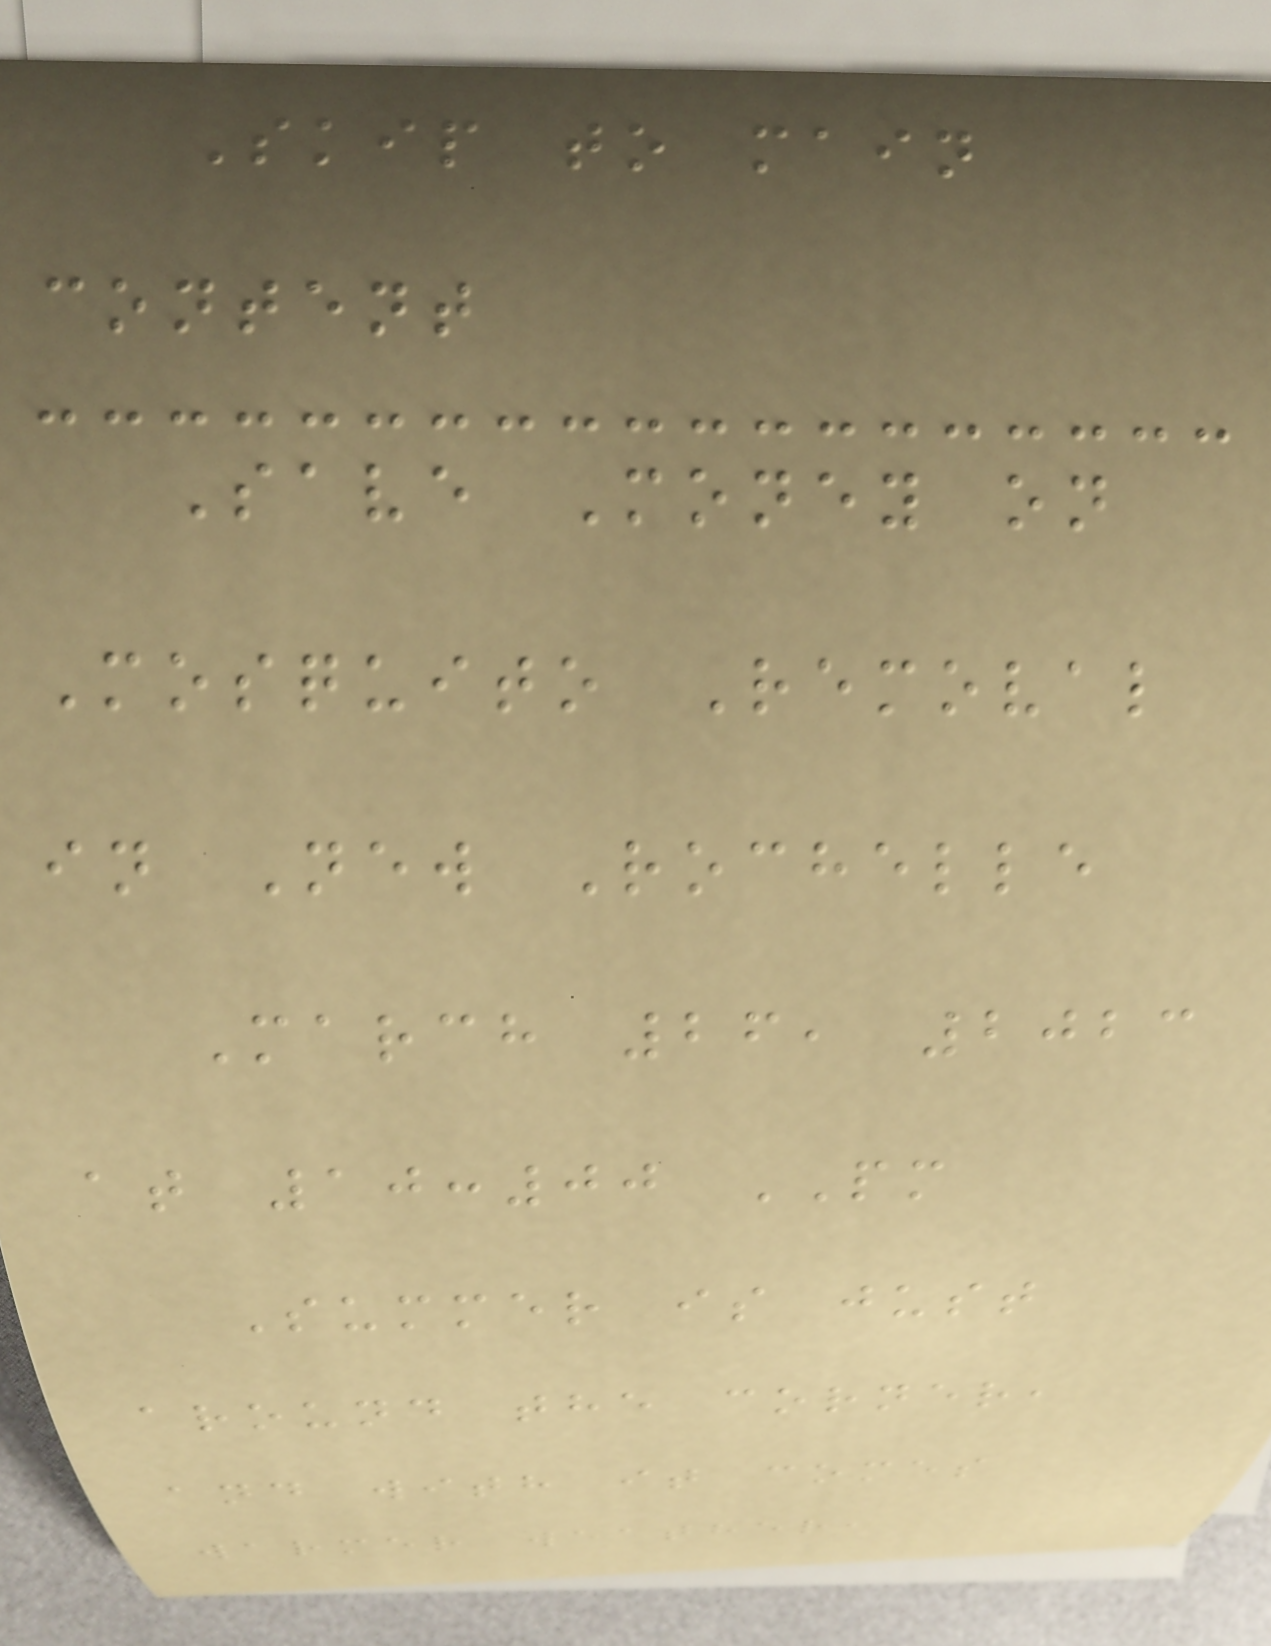Skip to main
content
Save Money on
Mosquito Removal
in New Rochelle
March 26, 2023
at 10:00 PM
Summer is just
around the corner,
and with it comes
warmer weather,
